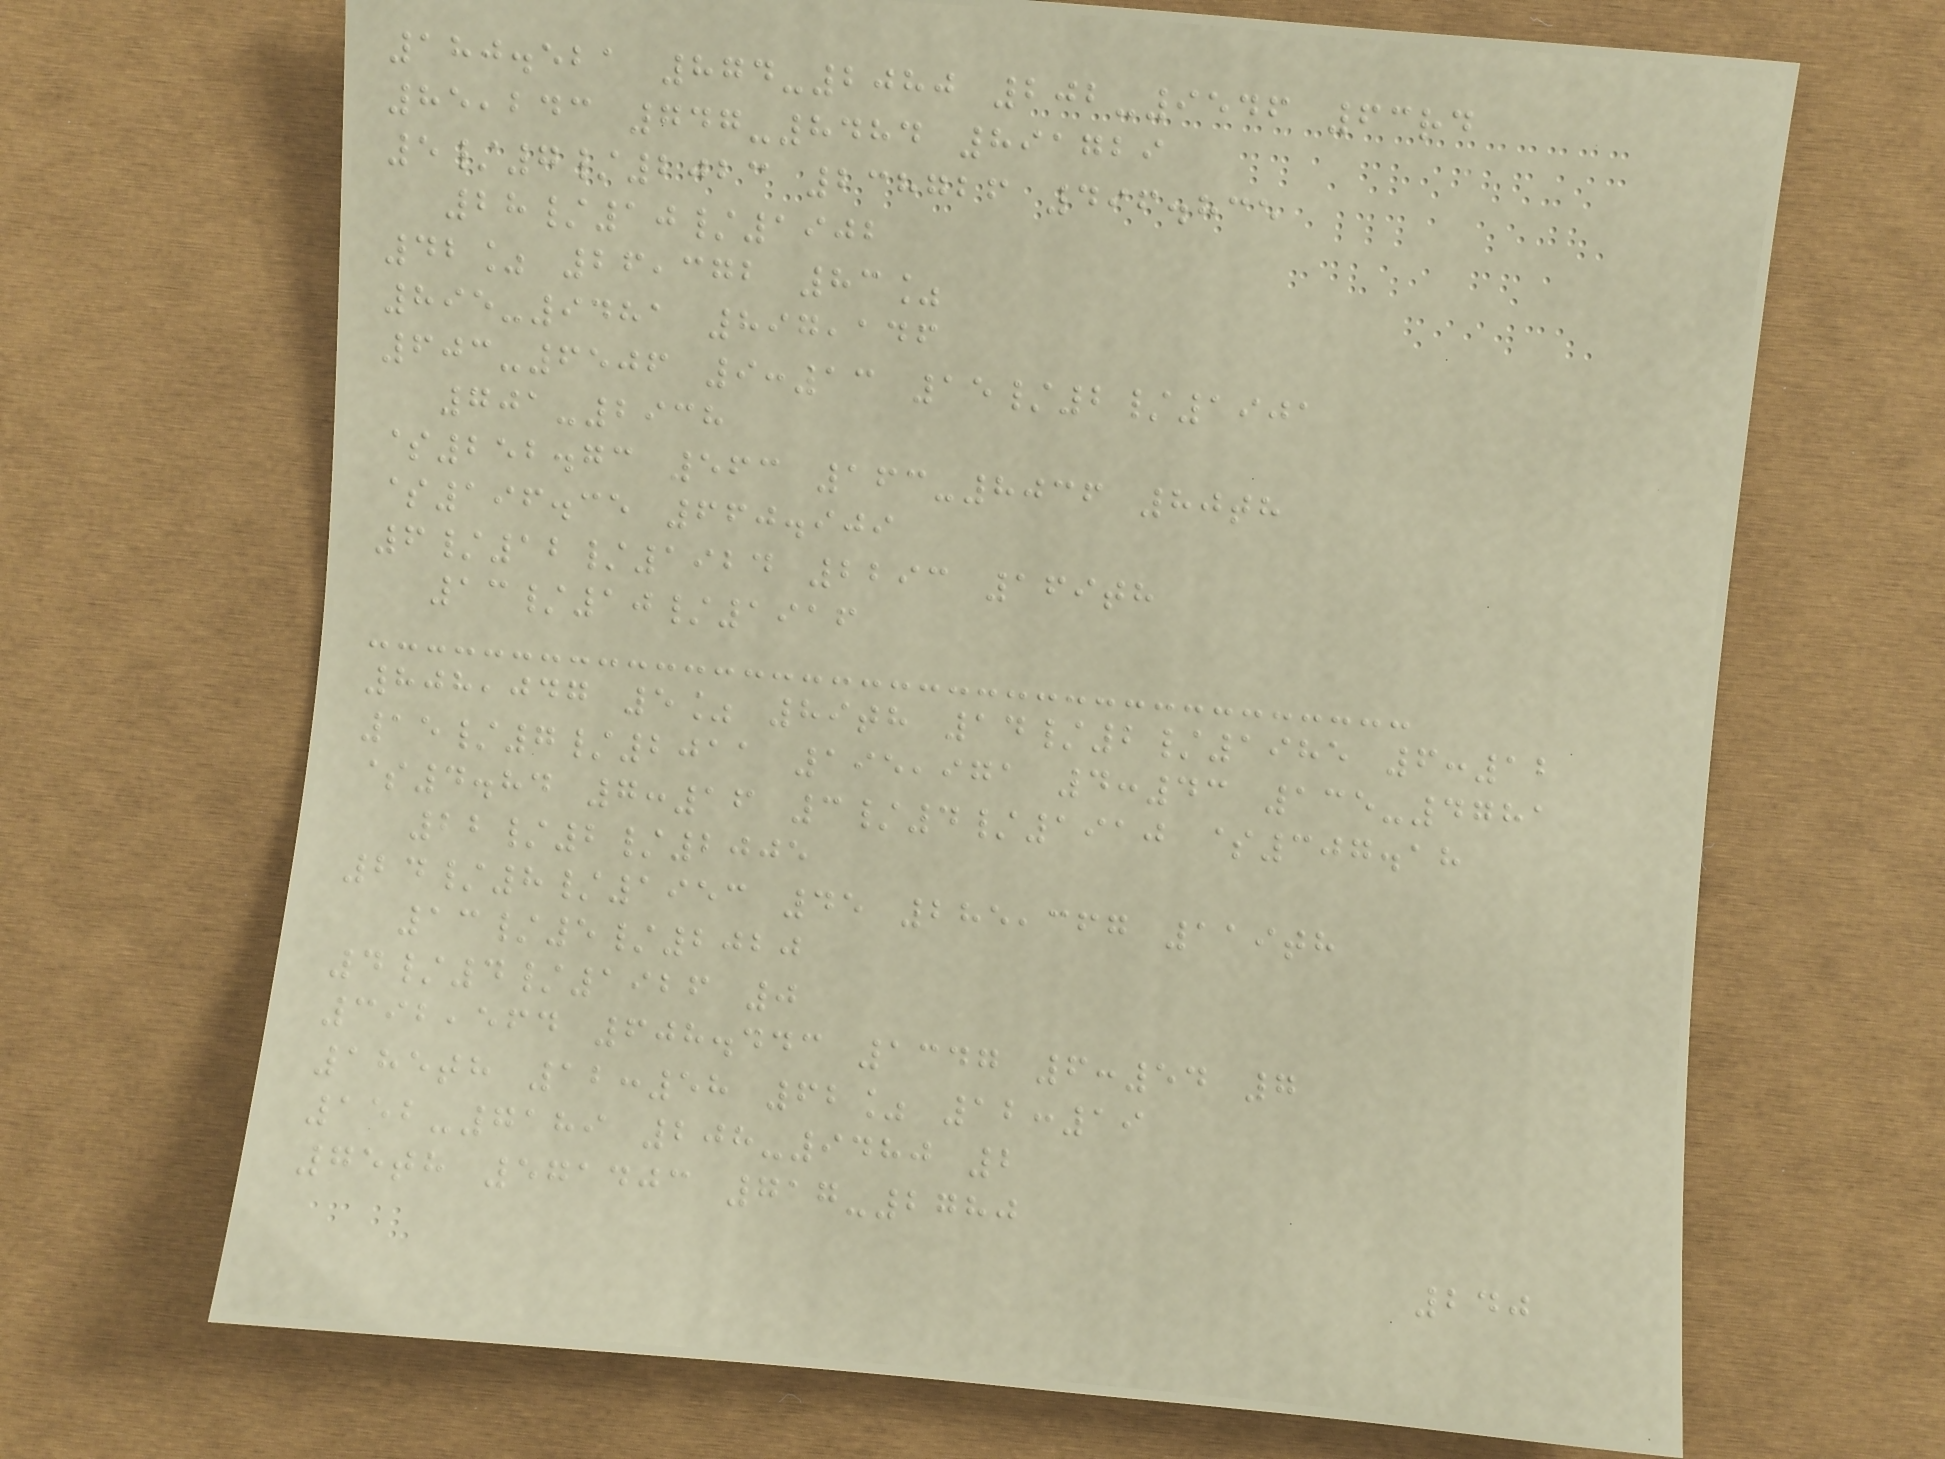180.521 874-2080 202-9546 63rd
85,243 747-8484 891729
5/7/2023 238726 496.835
28/10/1902
42% 26,372 83%
895-9481 897,146
603-6506 9:13 15/2/1901
701-2938
$252.73 563 163-8036 80th
$196.35 660.909
6/12/1924 2293 169th
13/10/1916
808,047 5% 89th 14/2/1985 6:12
15/7/2011 195,971 4:43 135-4781
$4.84 7:16 3/4/1910 $307.18
22/2/2005
24/8/1953 45 285,367 119th
13/5/2020
4/4/1926 0
392,564 608.443 1347 6:54 7
185th 12:58 62% 12:19
152-7189 208-9480 2
75th 571403 717-2780
240
